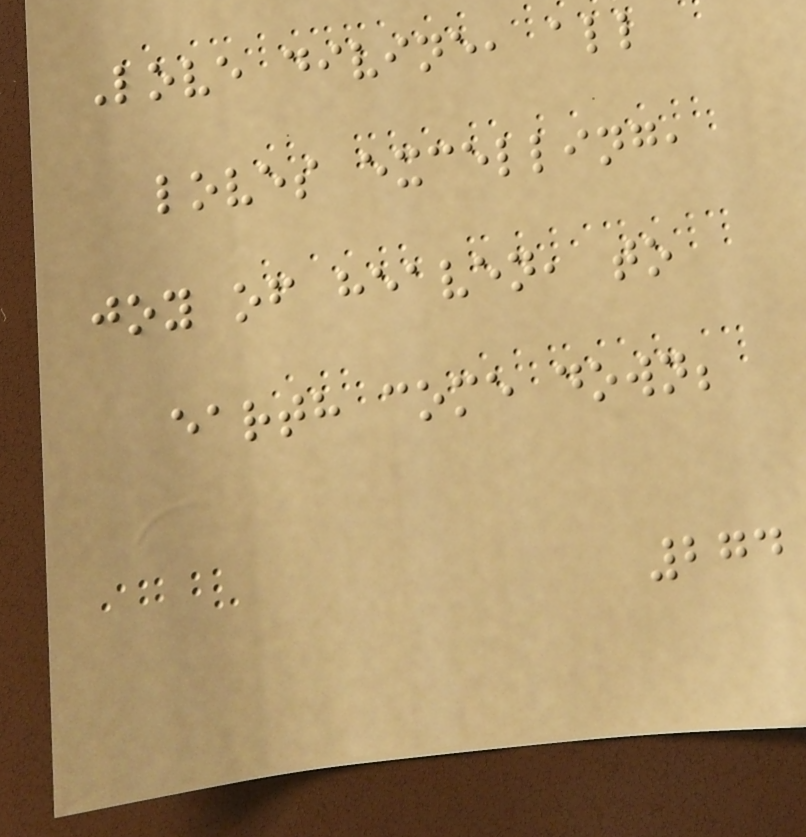Love divine, all
loves excelling,
joy of heaven, to
earth come down;
274
